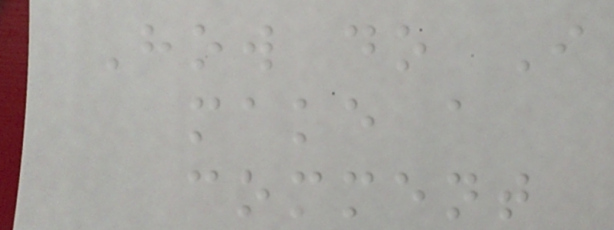How do I
make a
comment
